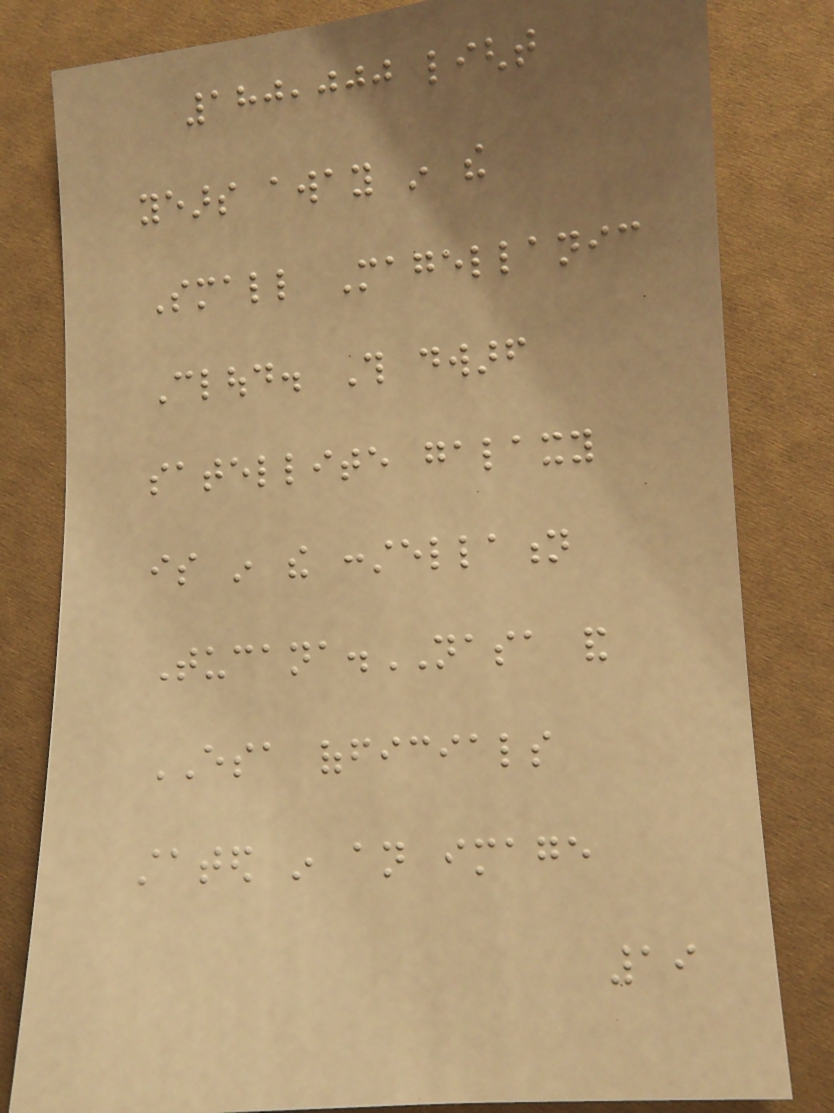180,000 light
years away in the
Small Magellanic
Cloud. This dwarf
satellite galaxy
is in the constellation
Tucana.NASA and
ESA officials
stated in an image
19
